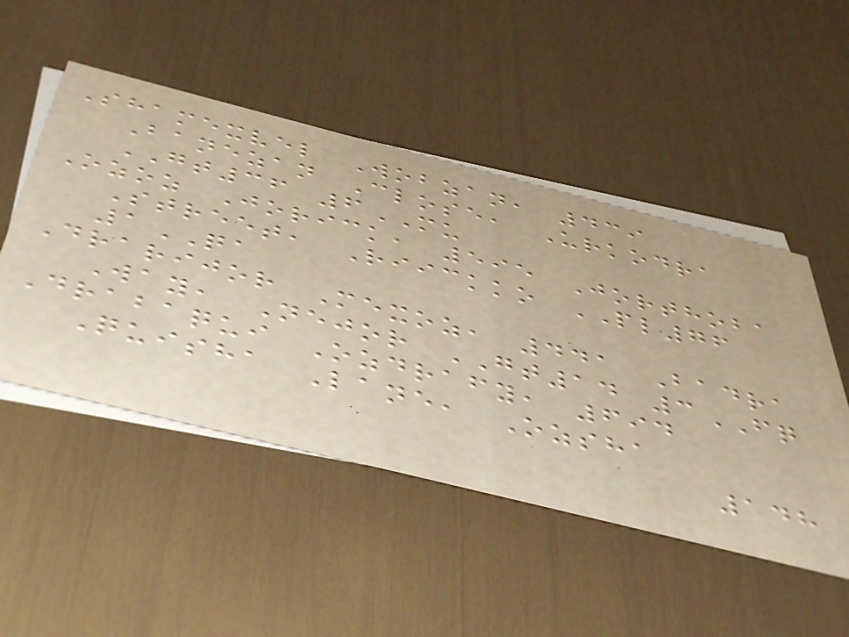Shamexvel Wobzan, 439
Banezan Close, Urkodra
GT36 6MU
Ozoz Jorick, 595 Jorthoba
Street, Riickko PL76
1QA
Drarijor Mexoz, 441 Badra
Way, Nejor GT14 3FQ
Drabaqui Ozdrafy, 694
Quisha Lane, Ozsha
148
